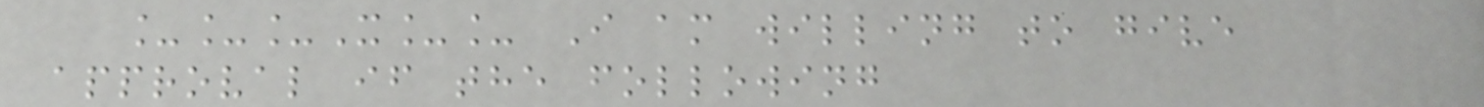___X__ I am willing to give
approval if the following
